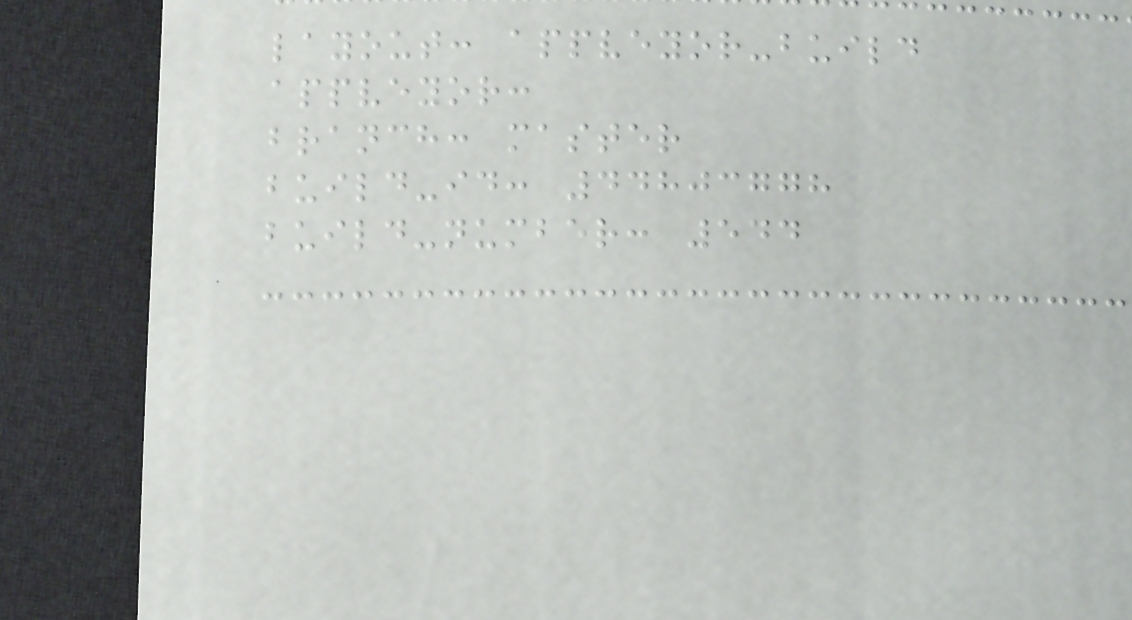layout: appveyor-build
appveyor:
branch: master
build-id: 44803778
build-number: 544
